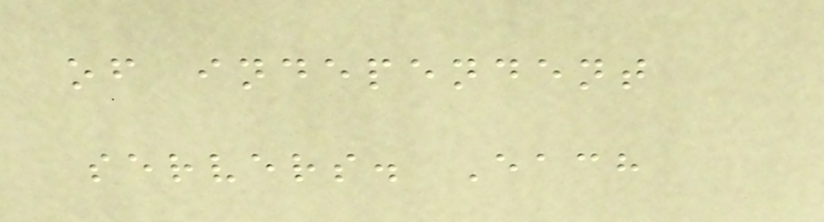of independent
servers. Each
